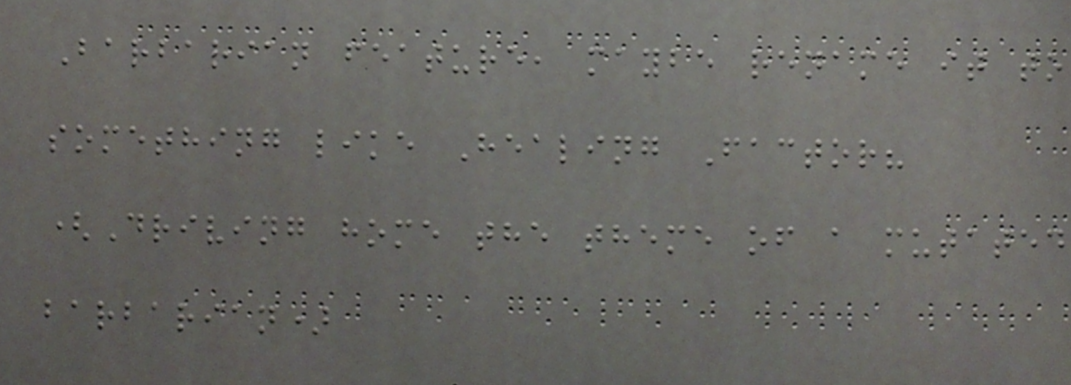Barbarian feature, maybe rename it to
something like Healing Factor?
(Driving home the theme of a mutated
barbarian)
